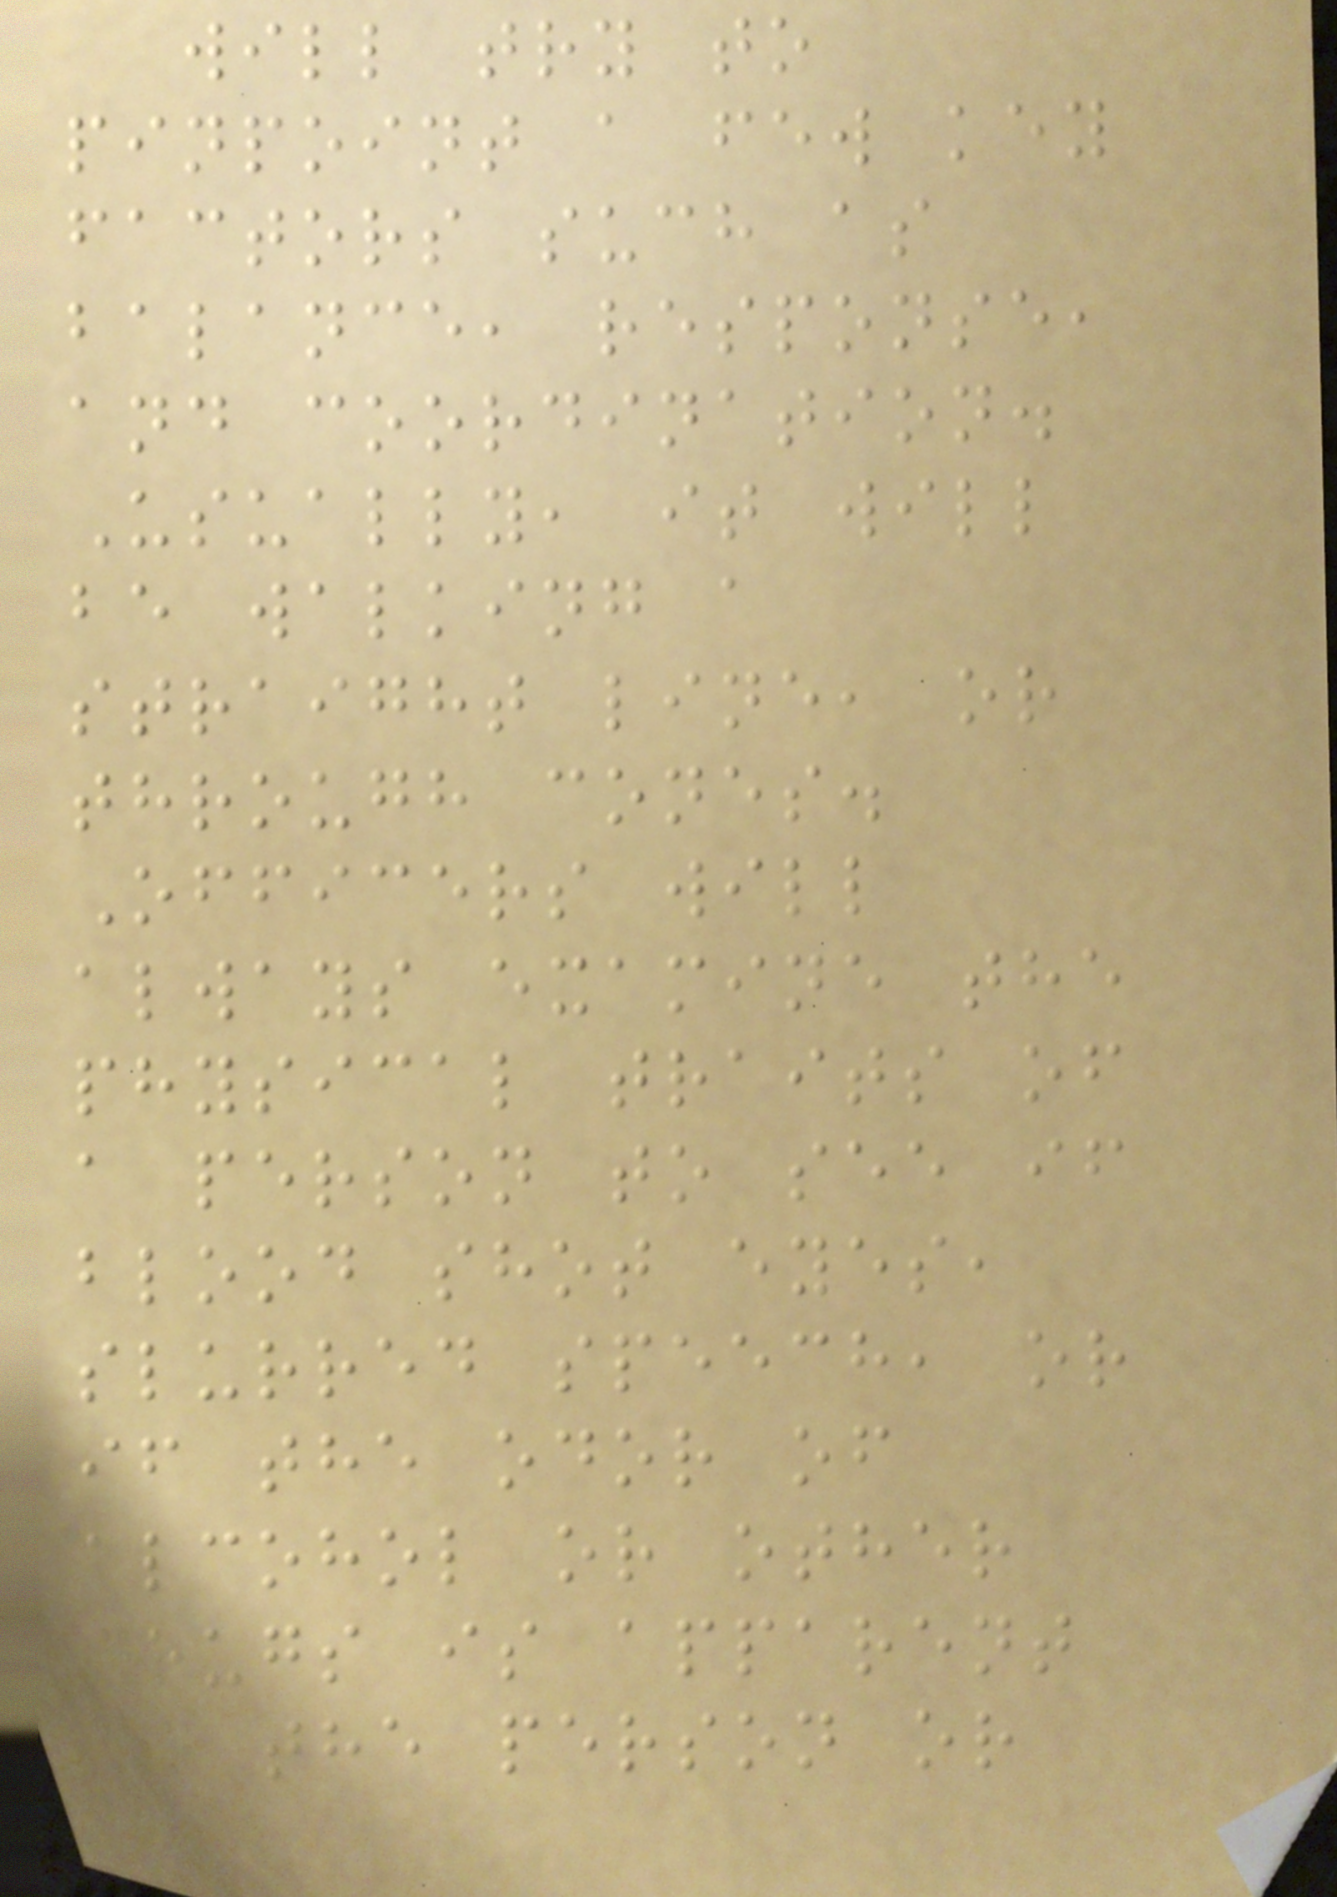will try to
pinpoint a few key
factors such as
balance, response,
and coordination.
Usually, it will
be walking a
straight line, or
through cones.
Officers will
always examine the
physical traits of
a person to see if
blood shot eyes,
slurred speech, or
if the odor of
alcohol or other
drugs is apparent
on the person or
